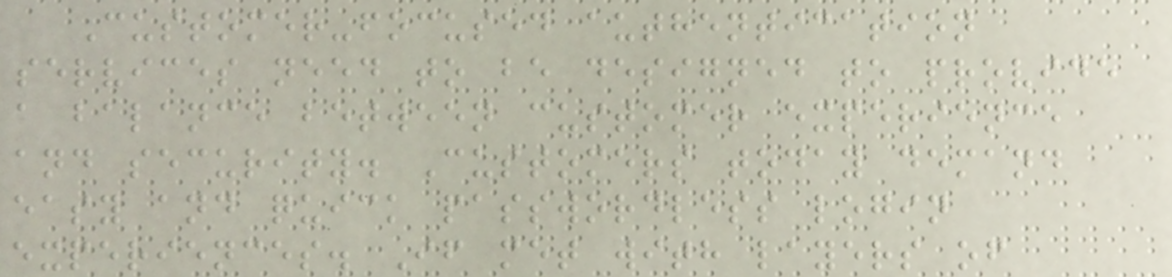Customer-focused authentication
services need to be designed to provide
a balance between customer experience
and security. Customers today demand
easy and quick passwordless login
experiences. If met with layers of
